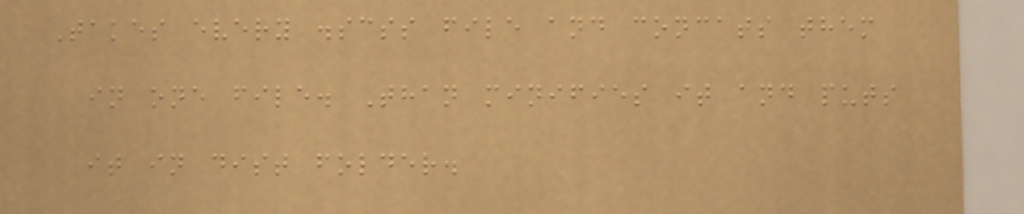Takes every .scss file and concats them
in one file. Than minifies it and puts
it in dist folder.
